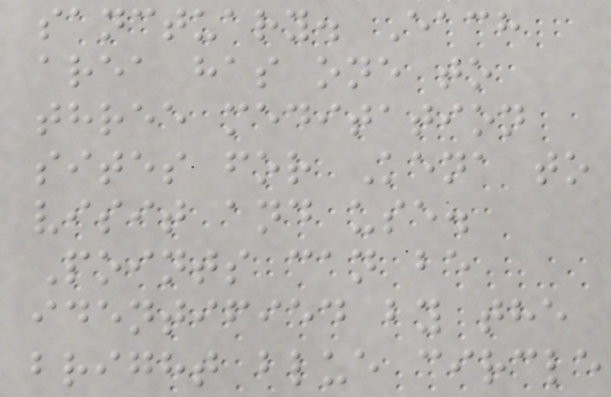sanctuary. Each
area has one to
three meditation
sites for Kena to
visit and use.
Points can be
identified by the
bright blue circle
